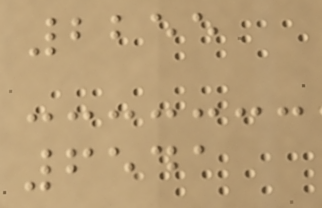2255
6541
